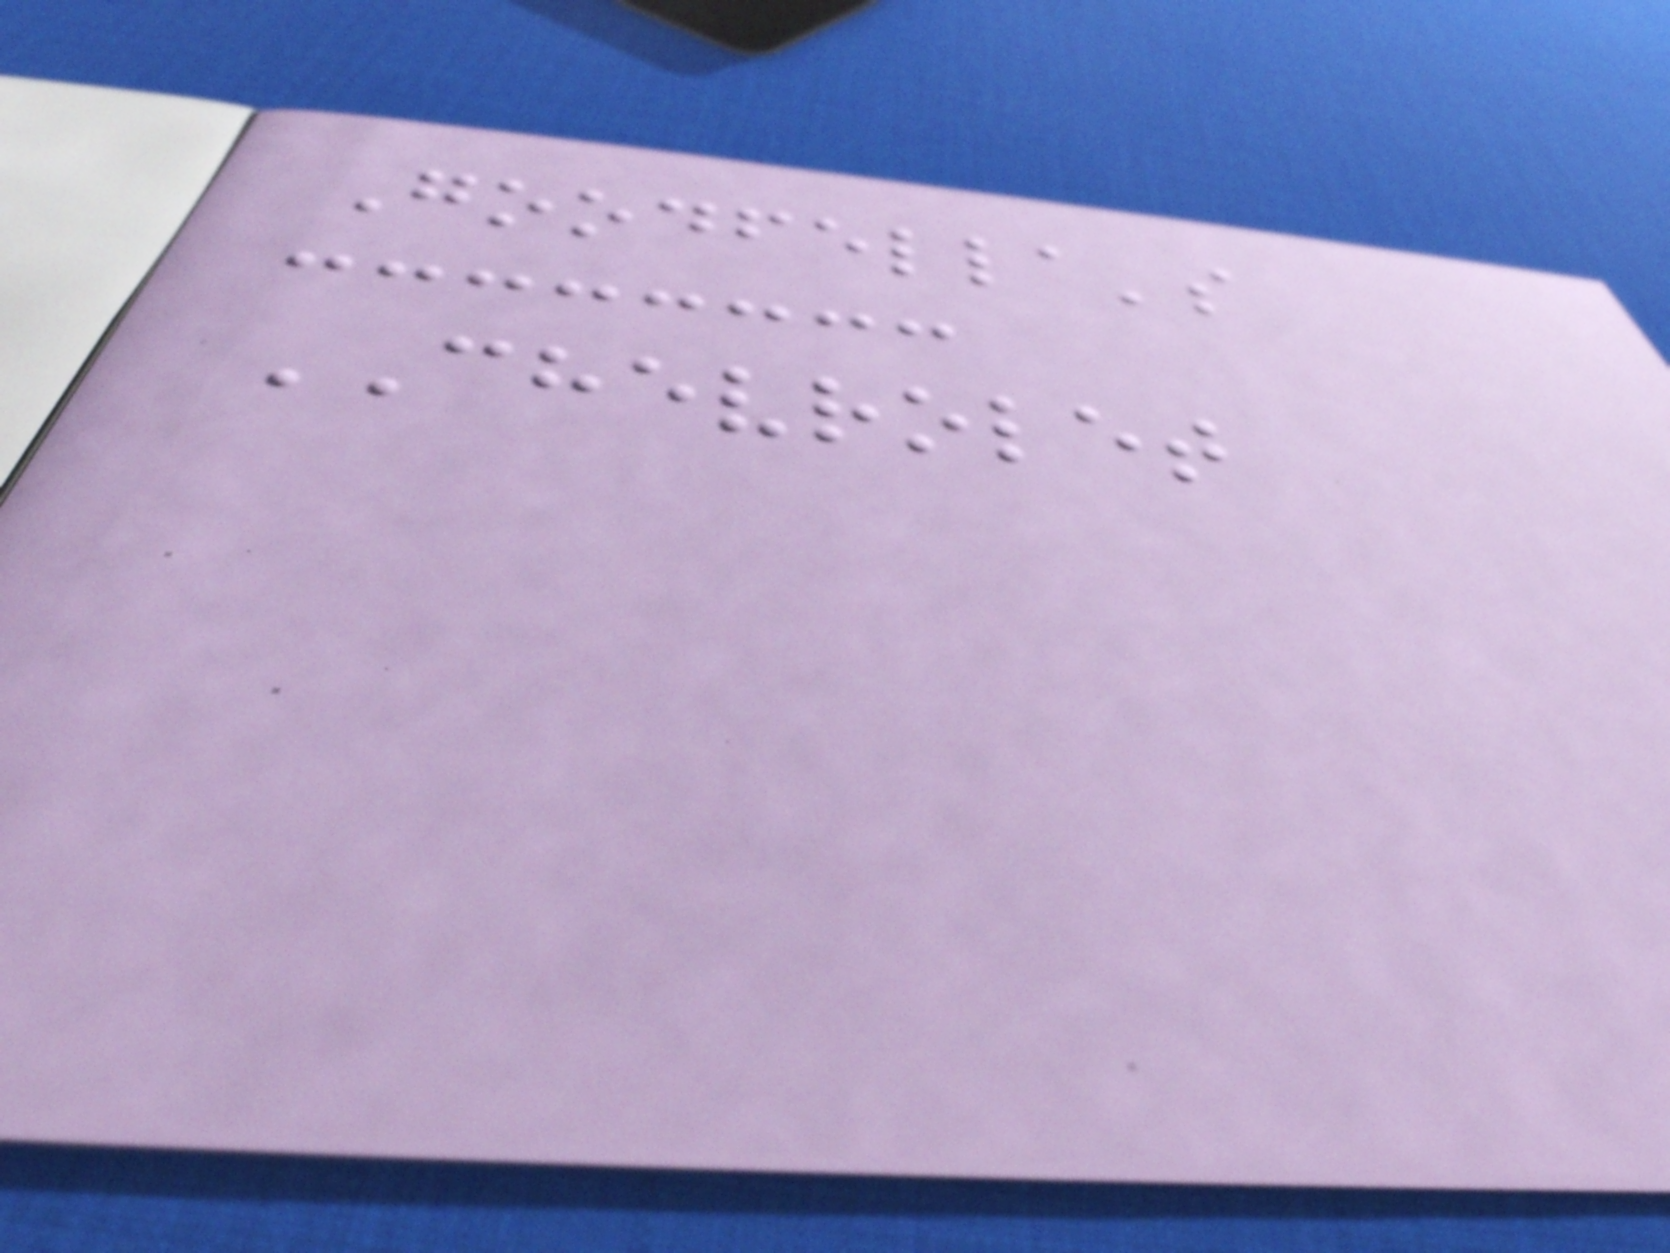Goodfella's
CHEVROLET
